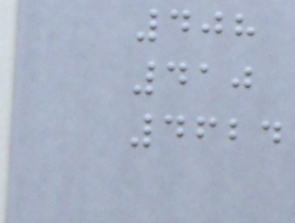408
410
4624
